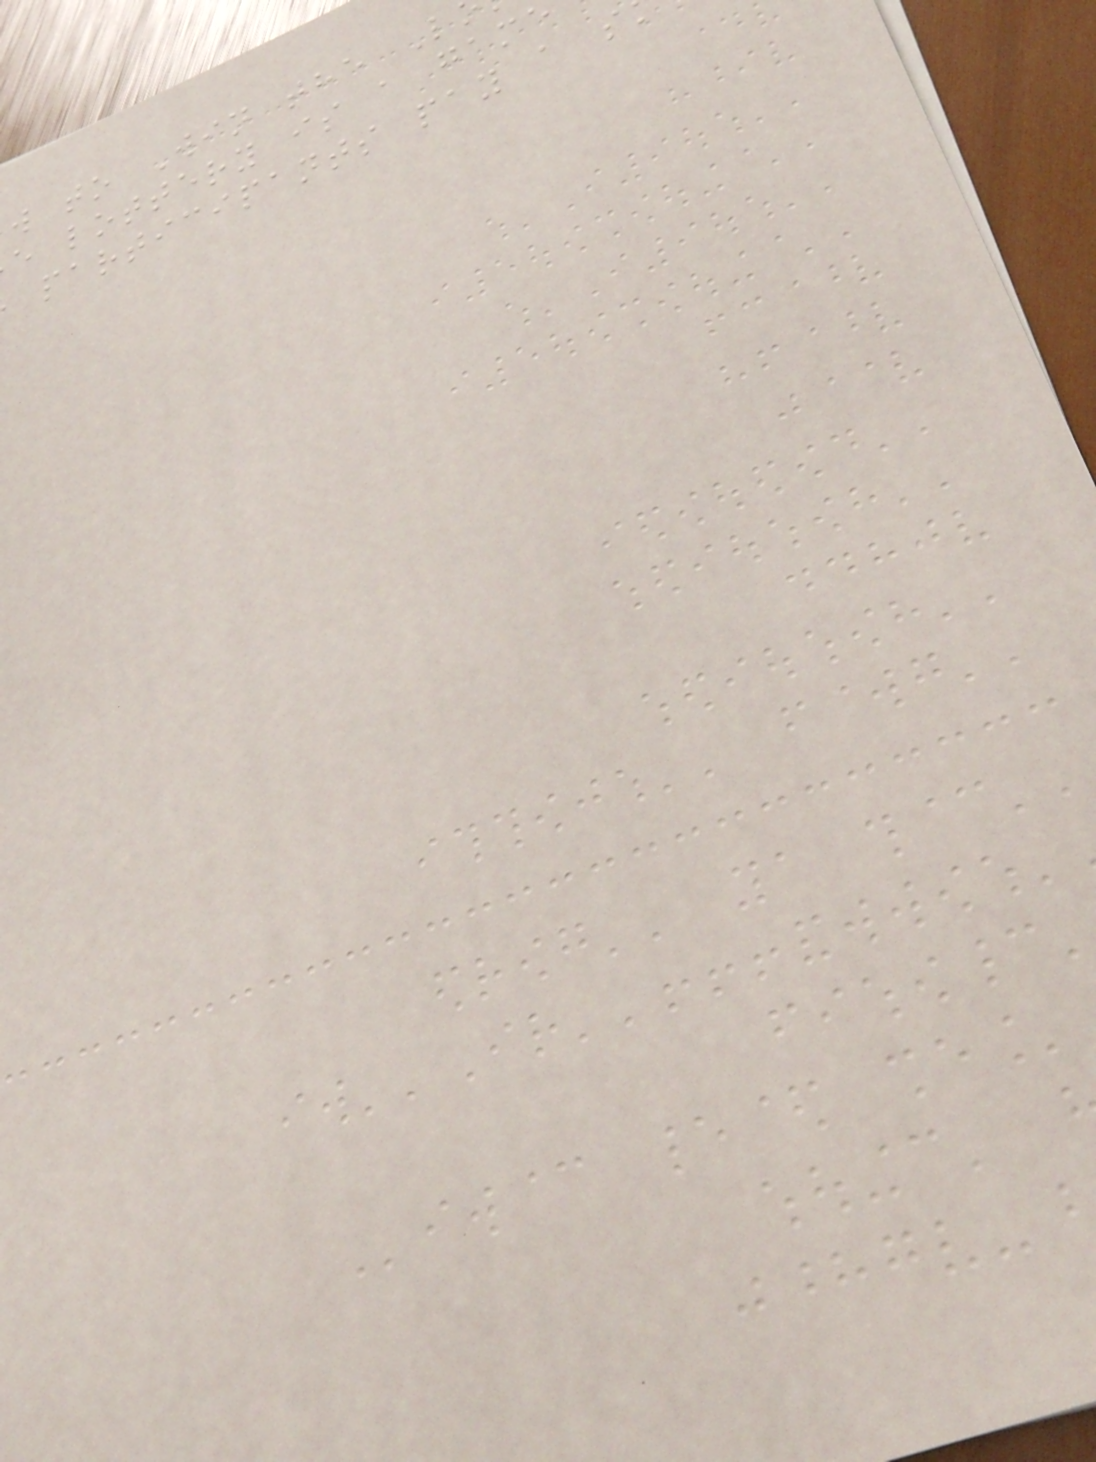w to Win the L
e lottery is a game
participants pay a s
